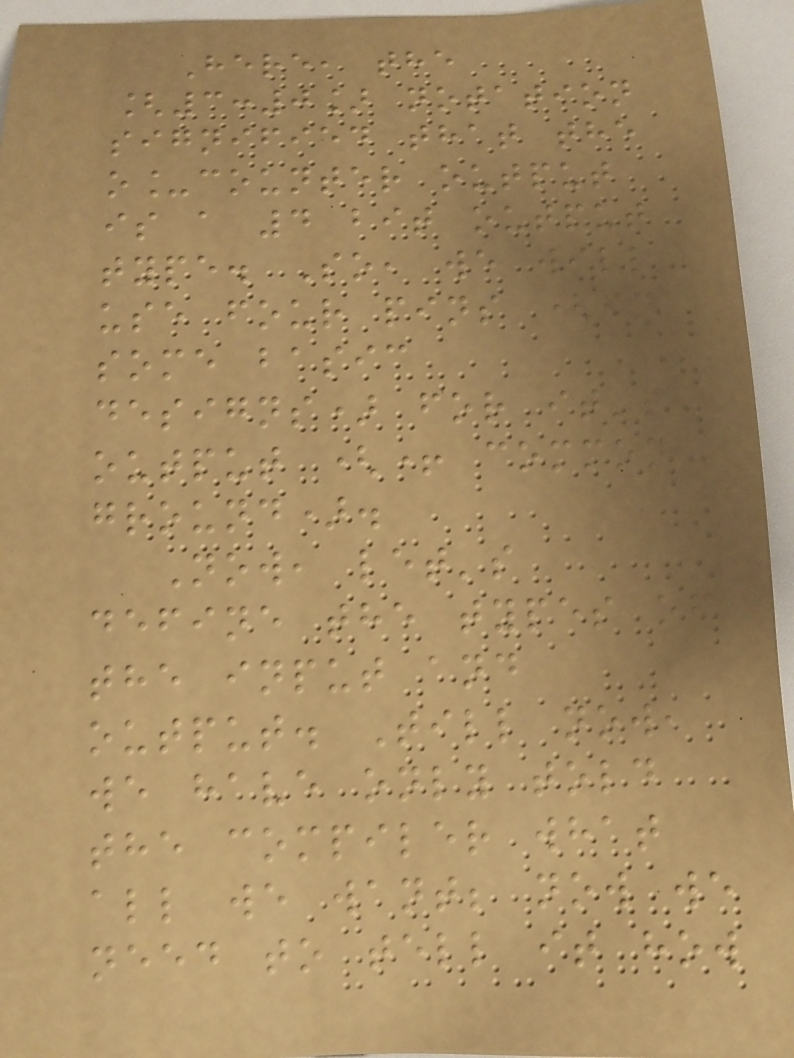Here, the
[3:0] notation
signified that the
o_counter output
is a 4 bit output
type. So, we will
use four pins (in
some basic
designs) for it's
output (+ common
ground).
Now, let's
define the types of
the input and
output. Till now,
we have only told
the compiler what
all we want; now we
need to tell it how
